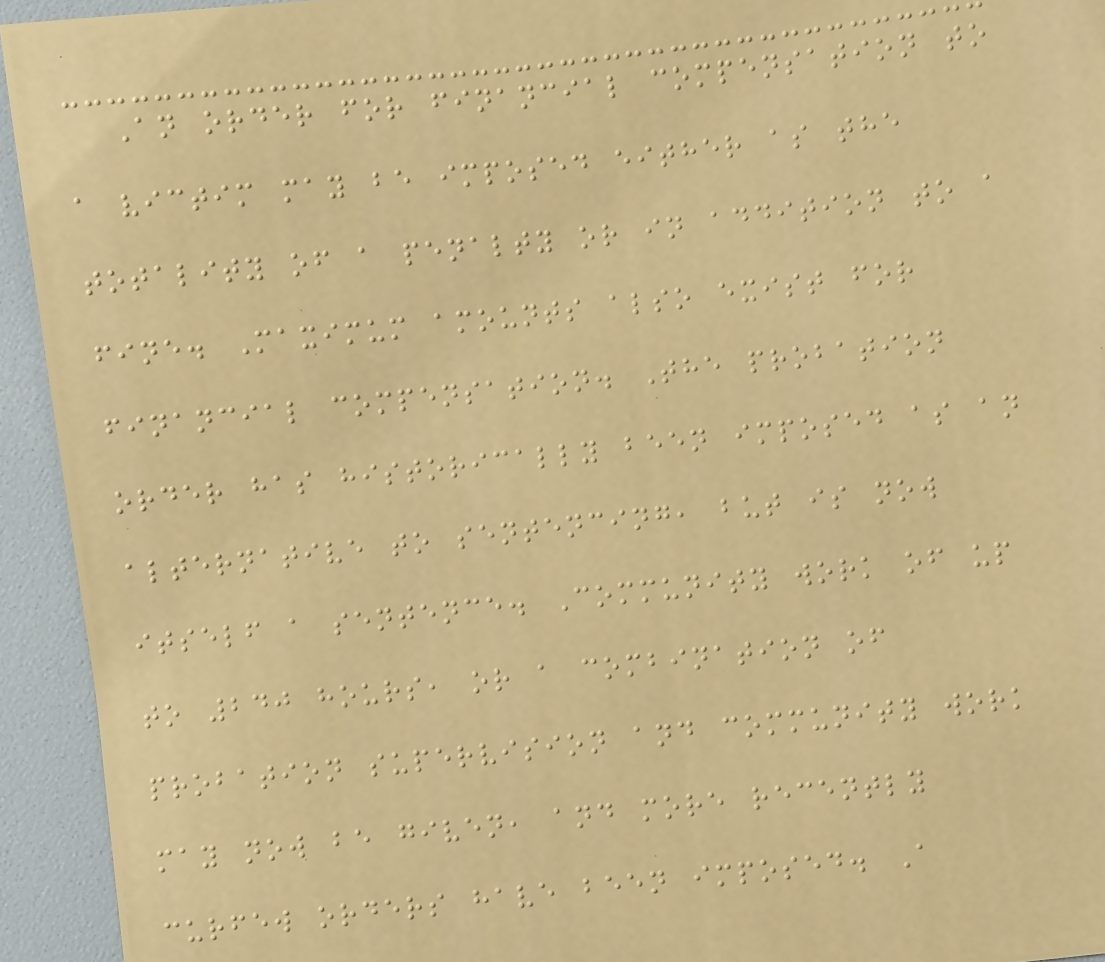An order for financial compensation to
a victim may be imposed either as the
totality of a penalty or in addition to a
fine. Maximum amounts also exist for
financial compensation. The probation
order has historically been imposed as an
alternative to sentencing, but is now
itself a sentence. Community work of up
to 240 hours, or a combination of
probation supervision and community work
may now be given, and more recently
curfew orders have been imposed. A
